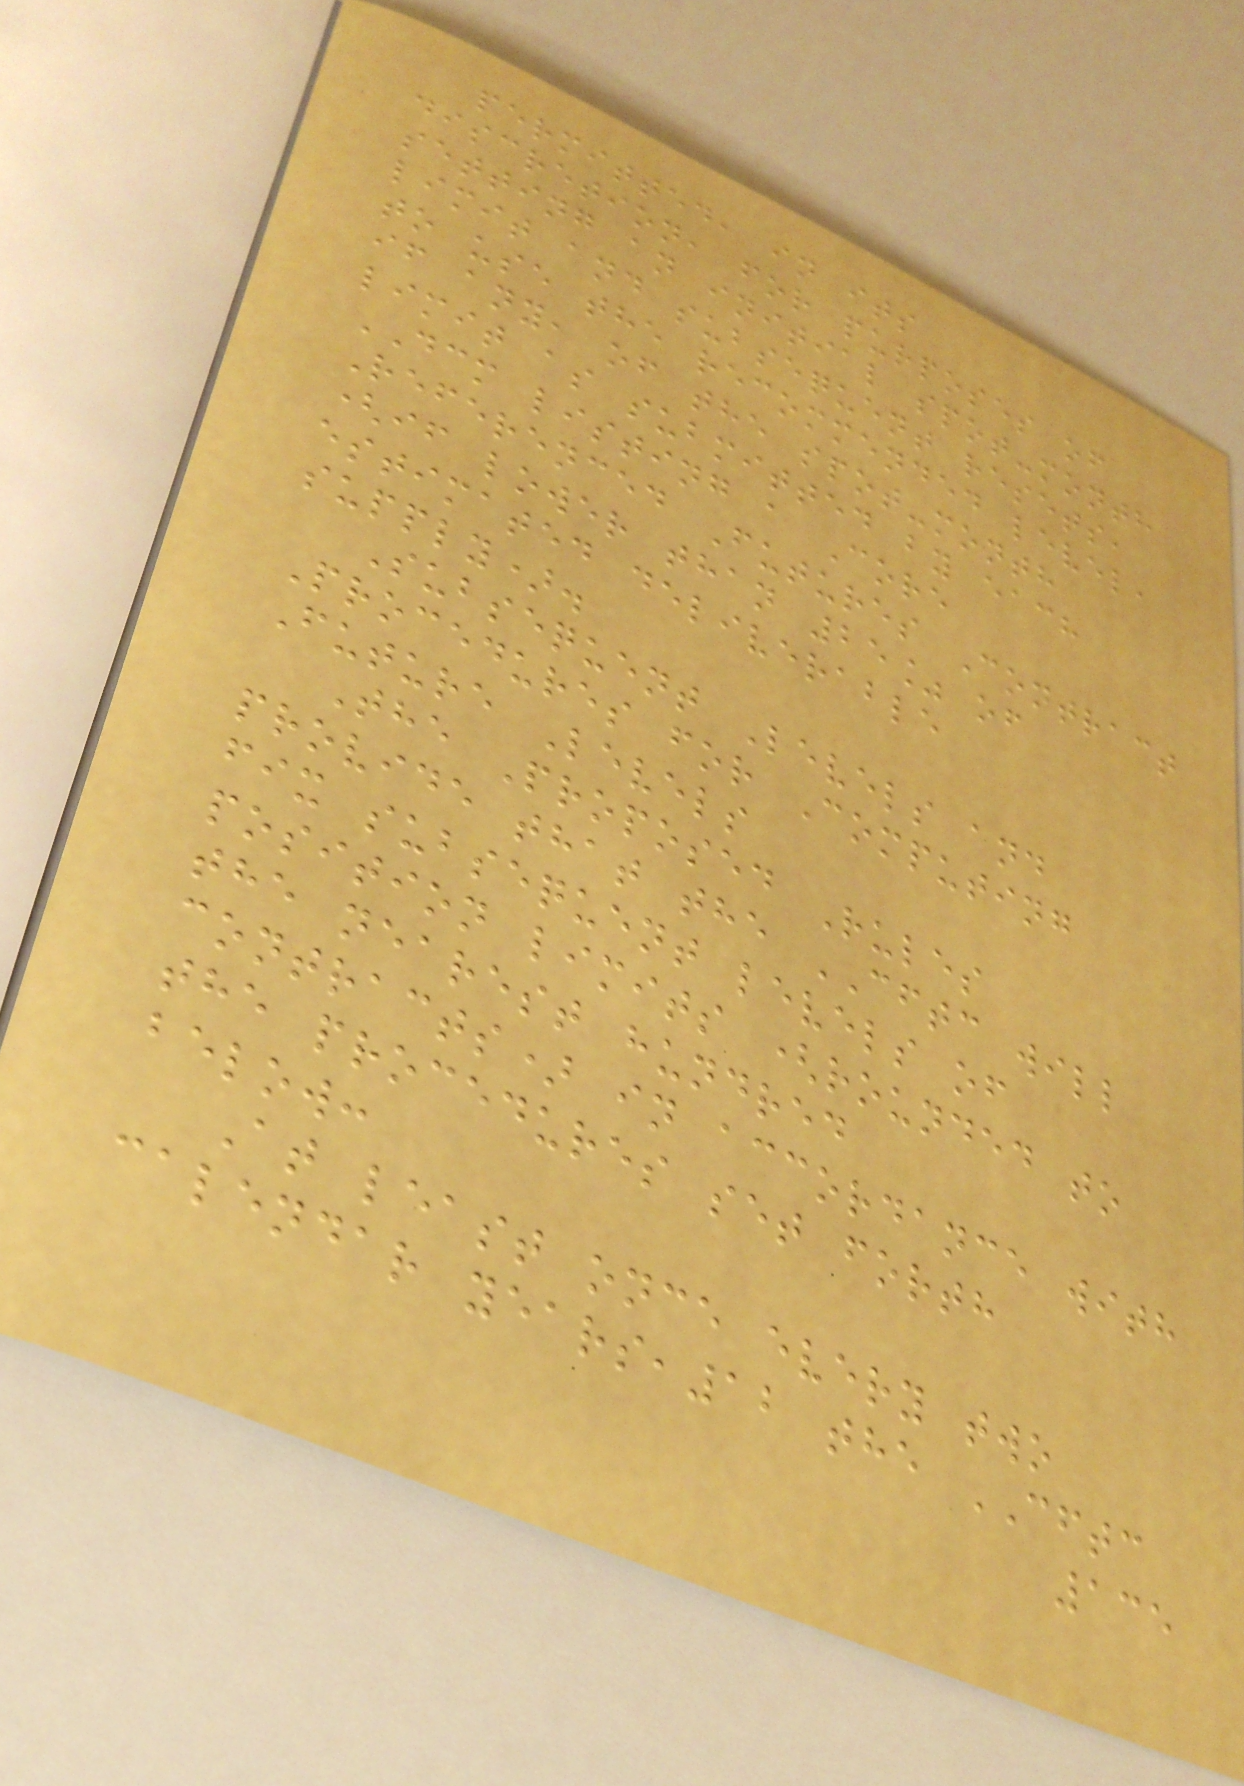permitted, in its
discretion, for purposes of
setting an initial spot-month
limit and subsequent resets,
to use the recommended level,
if any, of the spot-month
limit as submitted by each
DCM listing a Core
Referenced Futures Contract
(if lower than 25% of
estimated deliverable
supply).
Subsequent Levels and
Procedures for Computing
Future Levels
The Proposed Rules
provide that the CFTC will
fix subsequent levels of
position limits (rounded to
the nearest hundred
contracts) in accordance with
the procedures set forth
below:
At least once every two
calendar years,12 the CFTC
135
